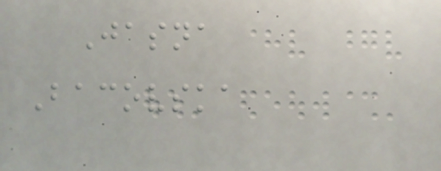Jasna
Bacovska
